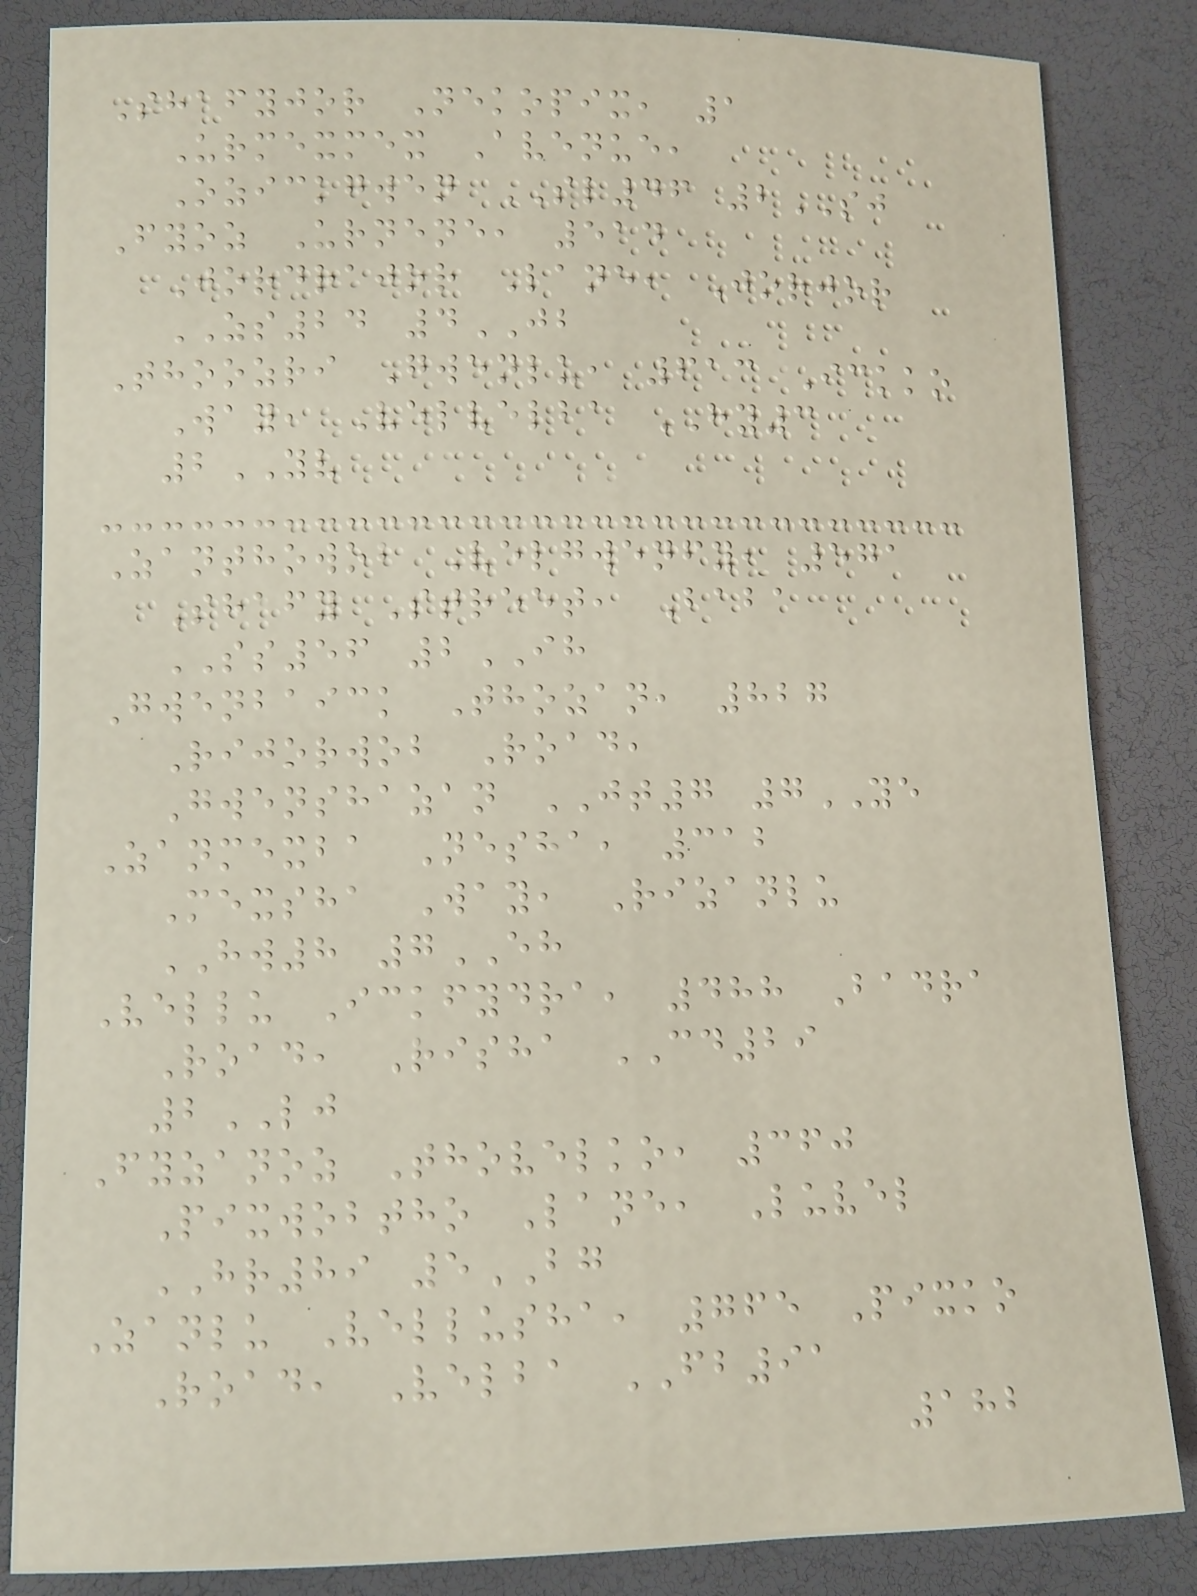Shafyjor Nekopix, 1
Urmexmex Avenue,
Ozickgwen SL46 2SJ
Fyoz Urnene, 514
Jordrajor Lane, Jorjor
ZS24 4JB
Thoozri Gwenlu, 613 Ickko
Way, Velvelba HY3
2YV
Zanthowob Velgwenfy, 571
Shafy Street, Baba
SS56 2IH
Gwenbaick Thozan, 827
Rijorwob Road,
Gwenshazan JT7 7YE
Zanmexba Nesha, 312
Mexsha Way, Rizanlu
HW8 7EH
Vellu Ickfydra, 488 Badra
Road, Risha CD29
2LJ
Fyzanoz Thovelko, 360
Pixwobtho Lane, Luvel
HR89 5BG
Zanlu Vellusha, 765 Pixko
Road, Velba FB91
182
